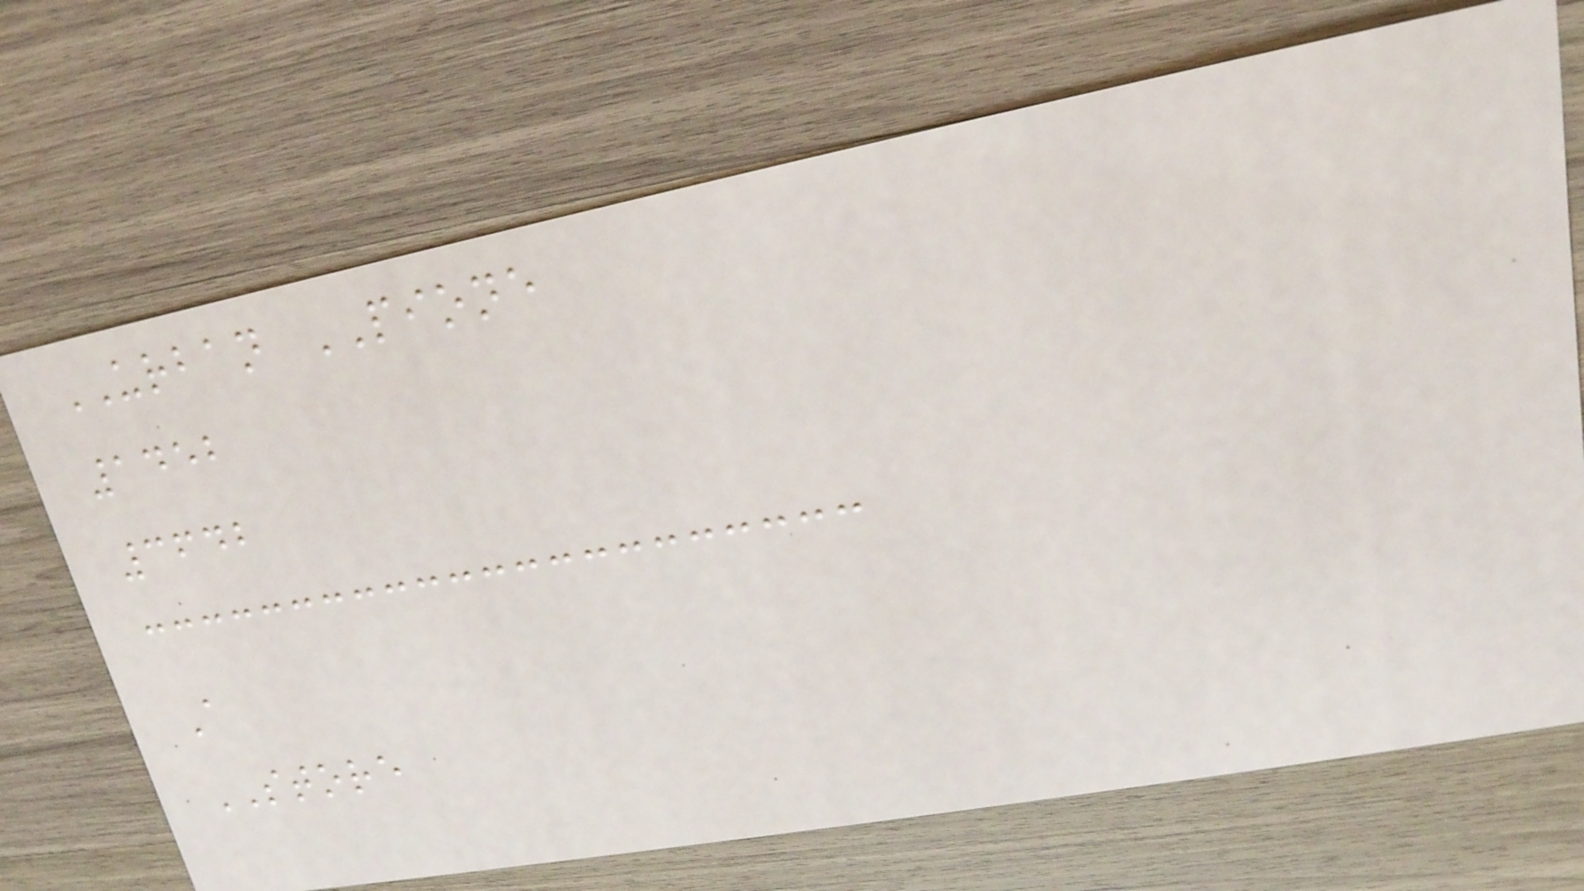URBAN PIONE
1452
3642
A
STORE
